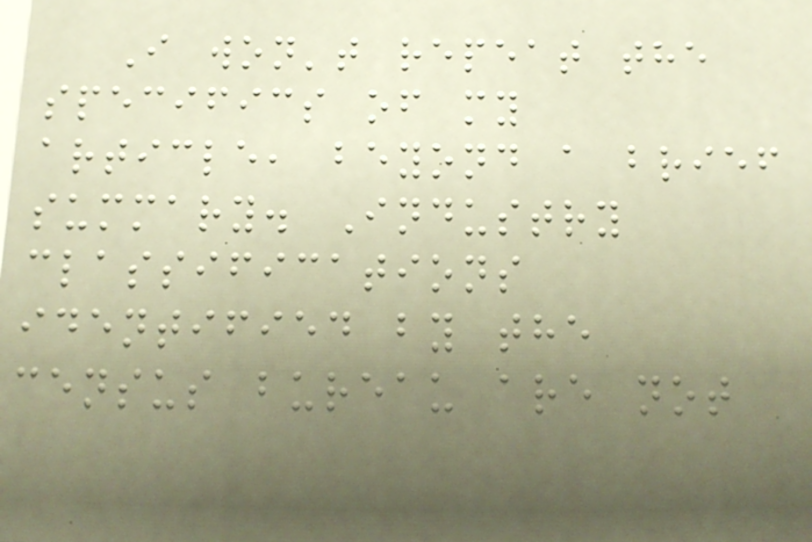I won't repeat the
specifics of my
article, beyond a brief
summary. Industry
classifications
identified by the
census bureau are not
